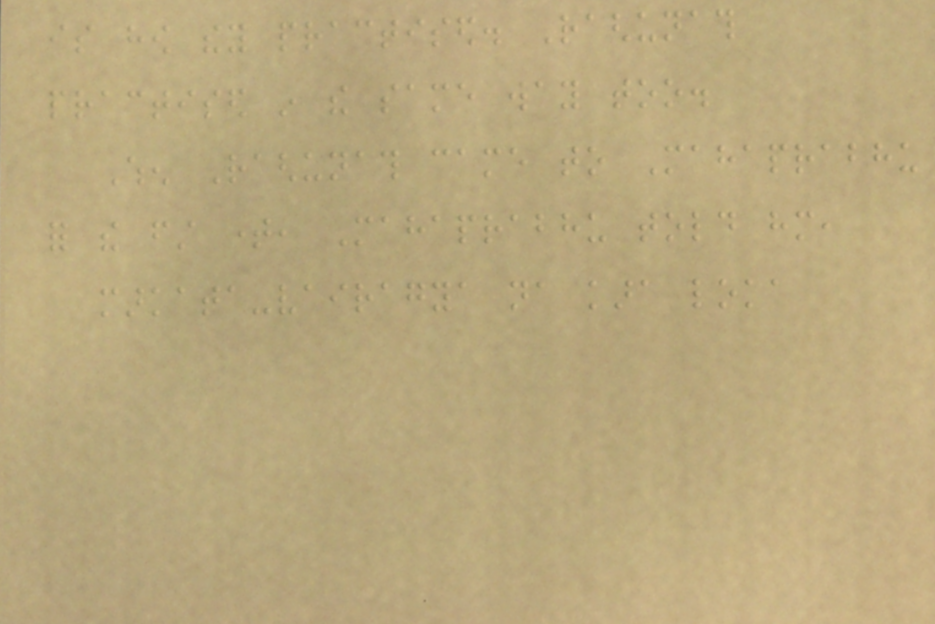is how they practised. Raghunath
practised in the same way too.
When Raghunath came to Mahaprabhu
for the first time, Mahaprabhu told him,
markata-vairagya na kara loka
